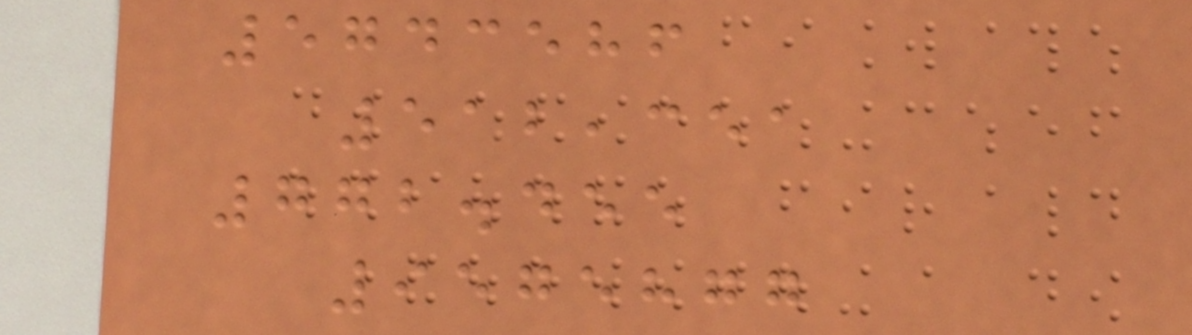5743586
512,351
772.455
9575877
